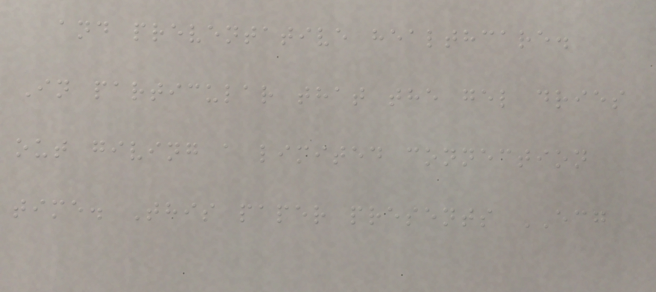and preventative healthcare.
In particular that the gel dries
out giving a limited connection
time. This paper presents ECG
